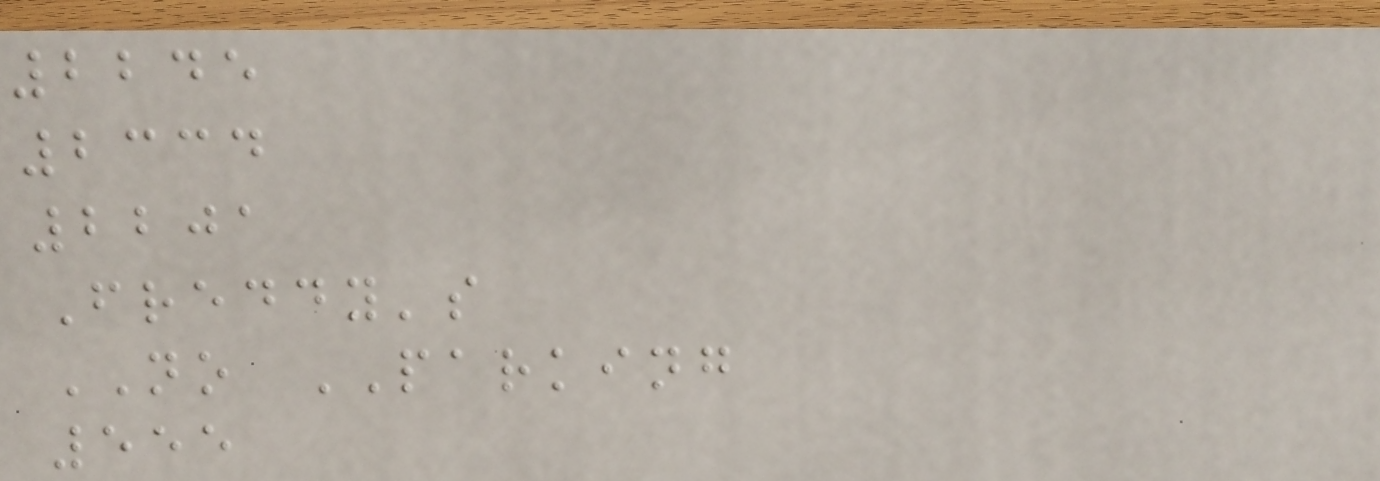2245
2334
2201
Freddy's
NO PARKING
555
